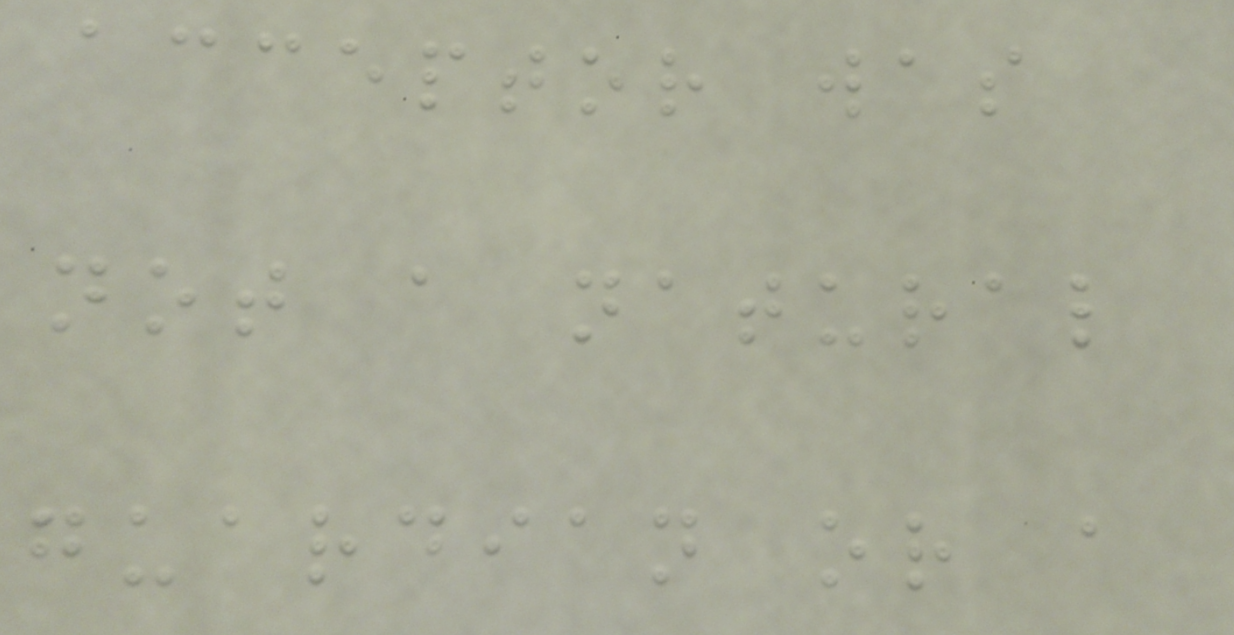acceptor was
not a natural
guardian or a
